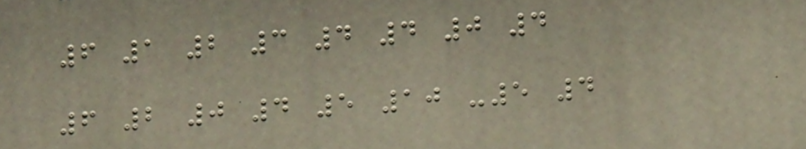6 1 2 3 4 4 0 4
6 2 0 4 5 10 -5 4
